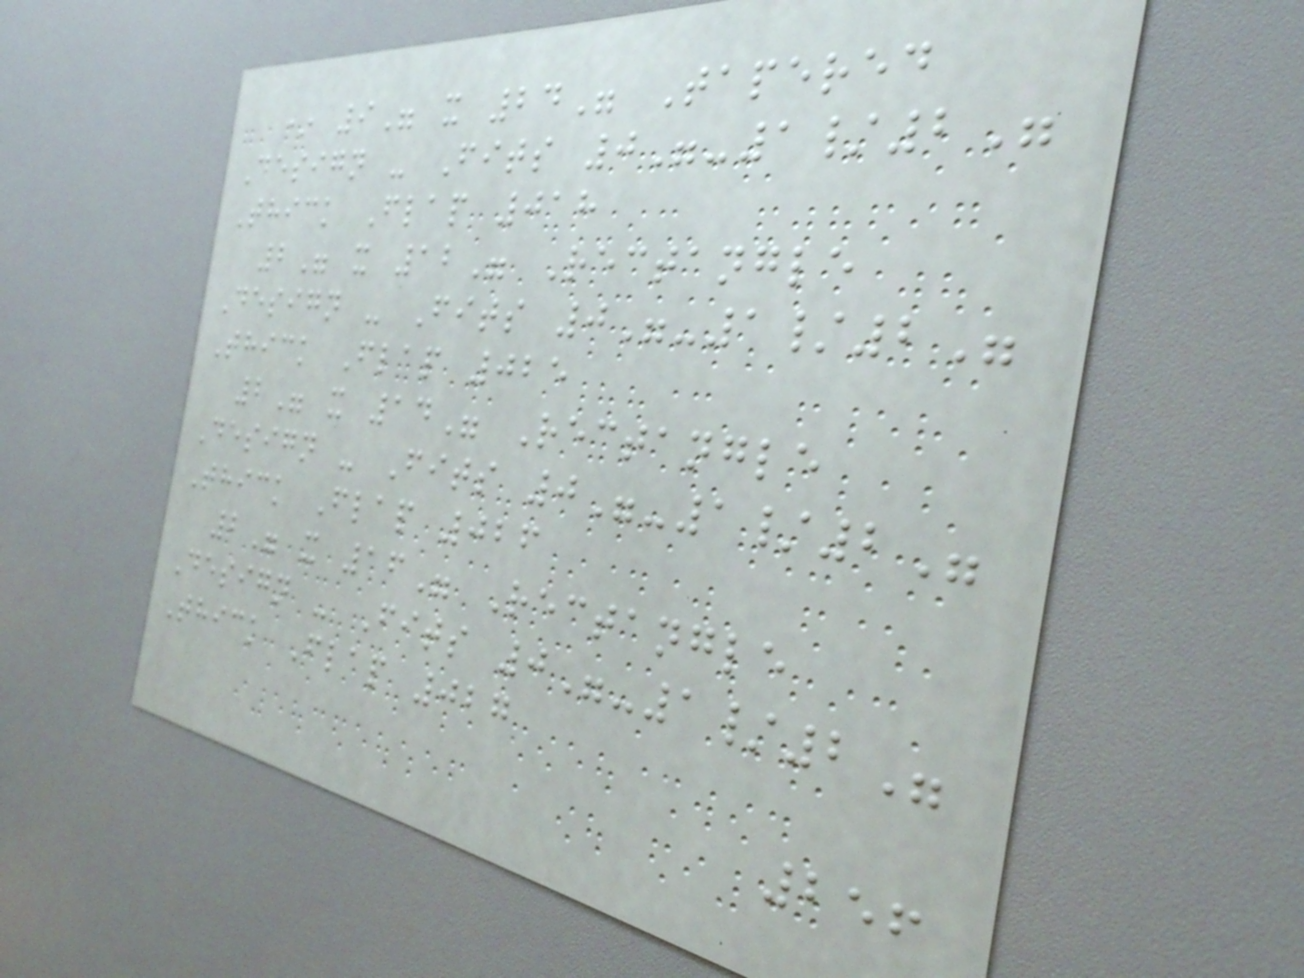* 9" x 24" Tapered
Design - Fits 0"-1/2"
Thick Flap 018
2" x 12" Rectangle
Design - Fits 0"-1/2"
Thick Flap 025
2" x 14" Rectangle
Design - Fits 0"-1/2"
Thick Flap 026
2" x 16" Rectangle
Design - Fits 0"-1/2"
Thick Flap 027
256
